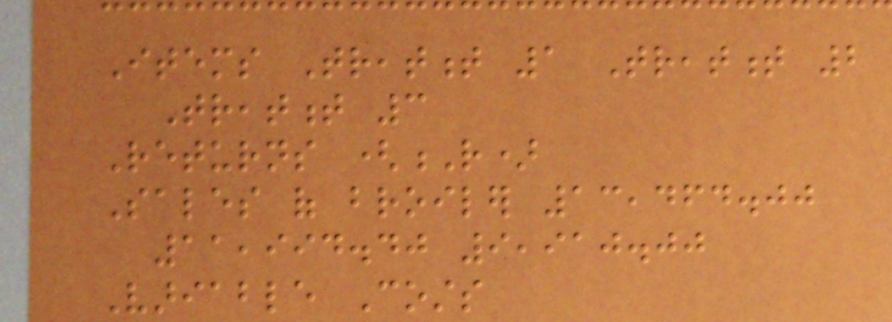Items Treatment 1 Treatment 2
Treatment 3
Returns (R)
Sales of broiler 13,464.00
11,994.40 9,910.00
Variable Costs
